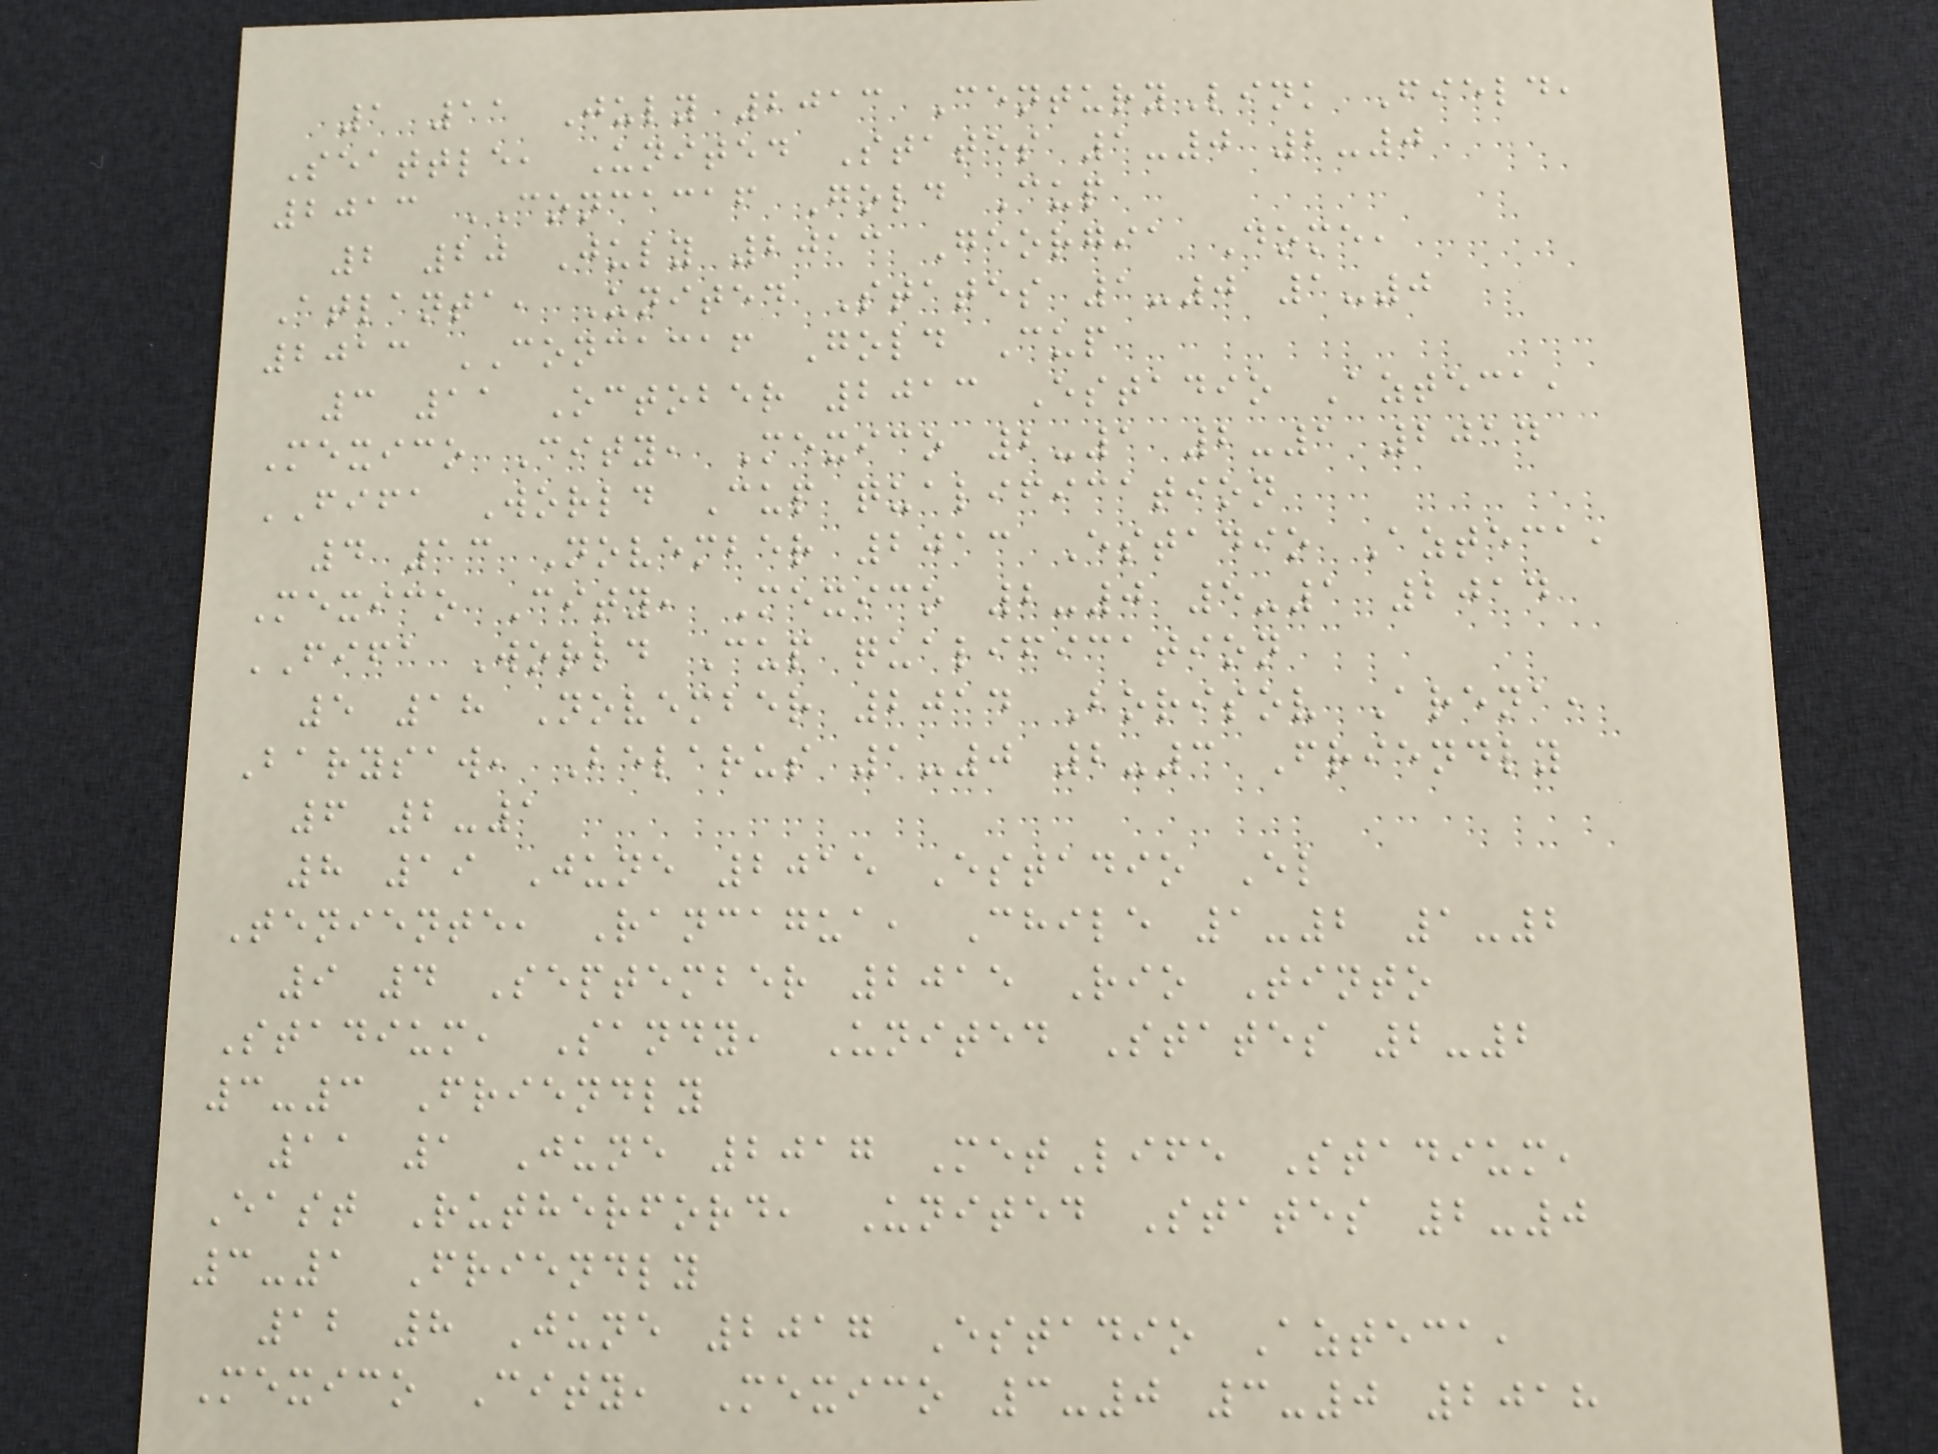1 11 July 2013 CenturyLink Field,
Seattle, United States 1-0 2-0
2013 CONCACAF Gold Cup
2 20 July 2013 Georgia Dome,
Atlanta, United States 1-0 1-0
2013 CONCACAF Gold Cup
3 11 October 2013 Estadio Azteca,
Mexico City, Mexico 2-1 2-1 2014
FIFA World Cup qualification
4 13 November 2013 Estadio Azteca,
Mexico City, Mexico 2-0 5-1 2014
FIFA World Cup qualification
5 18 November 2014 Borisov Arena,
Barysaw, Belarus 1-0 2-3 Friendly
6 2-1
8 19 June 2015 Estadio El
Teniente, Rancagua, Chile 1-2 1-2
9 4 September 2015 Rio Tinto
Stadium, Sandy, United States 2-2
3-3 Friendly
11 1 June 2017 MetLife Stadium,
East Rutherford, United States 2-0
3-1 Friendly
12 8 June 2017 Estadio Azteca,
Mexico City, Mexico 3-0 3-0 2018
